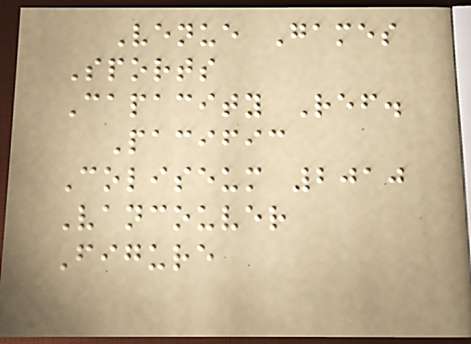Venue Games
Sports
Capacity Ref.
Pacific
Coliseum 2010
Vancouver
Figure
